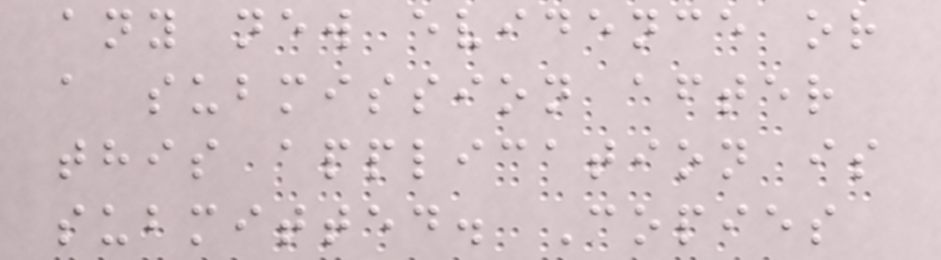any new evidence or
a submission after
this application is
submitted. Copies
